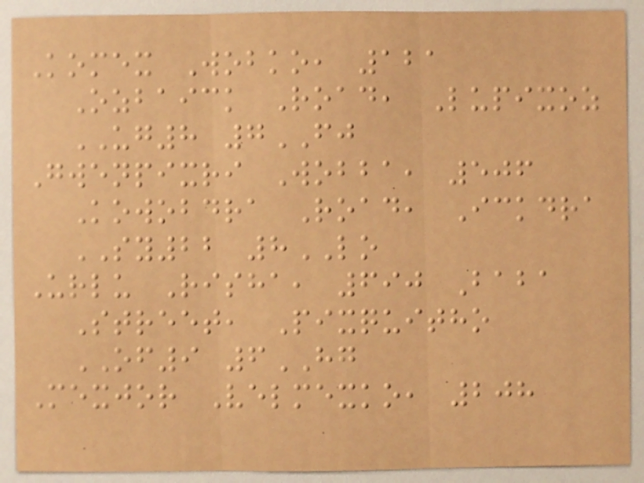Komex Wobko, 121
Ozbaick Road, Lupixoz
UG8 7FJ
Gwenpixri Wobba, 506
Kowobdra Road, Ickdra
SY22 8LO
Urlu Risha, 690 Baba
Street, Pixquitho
OF9 6HG
Mexjor Velmexko, 208
